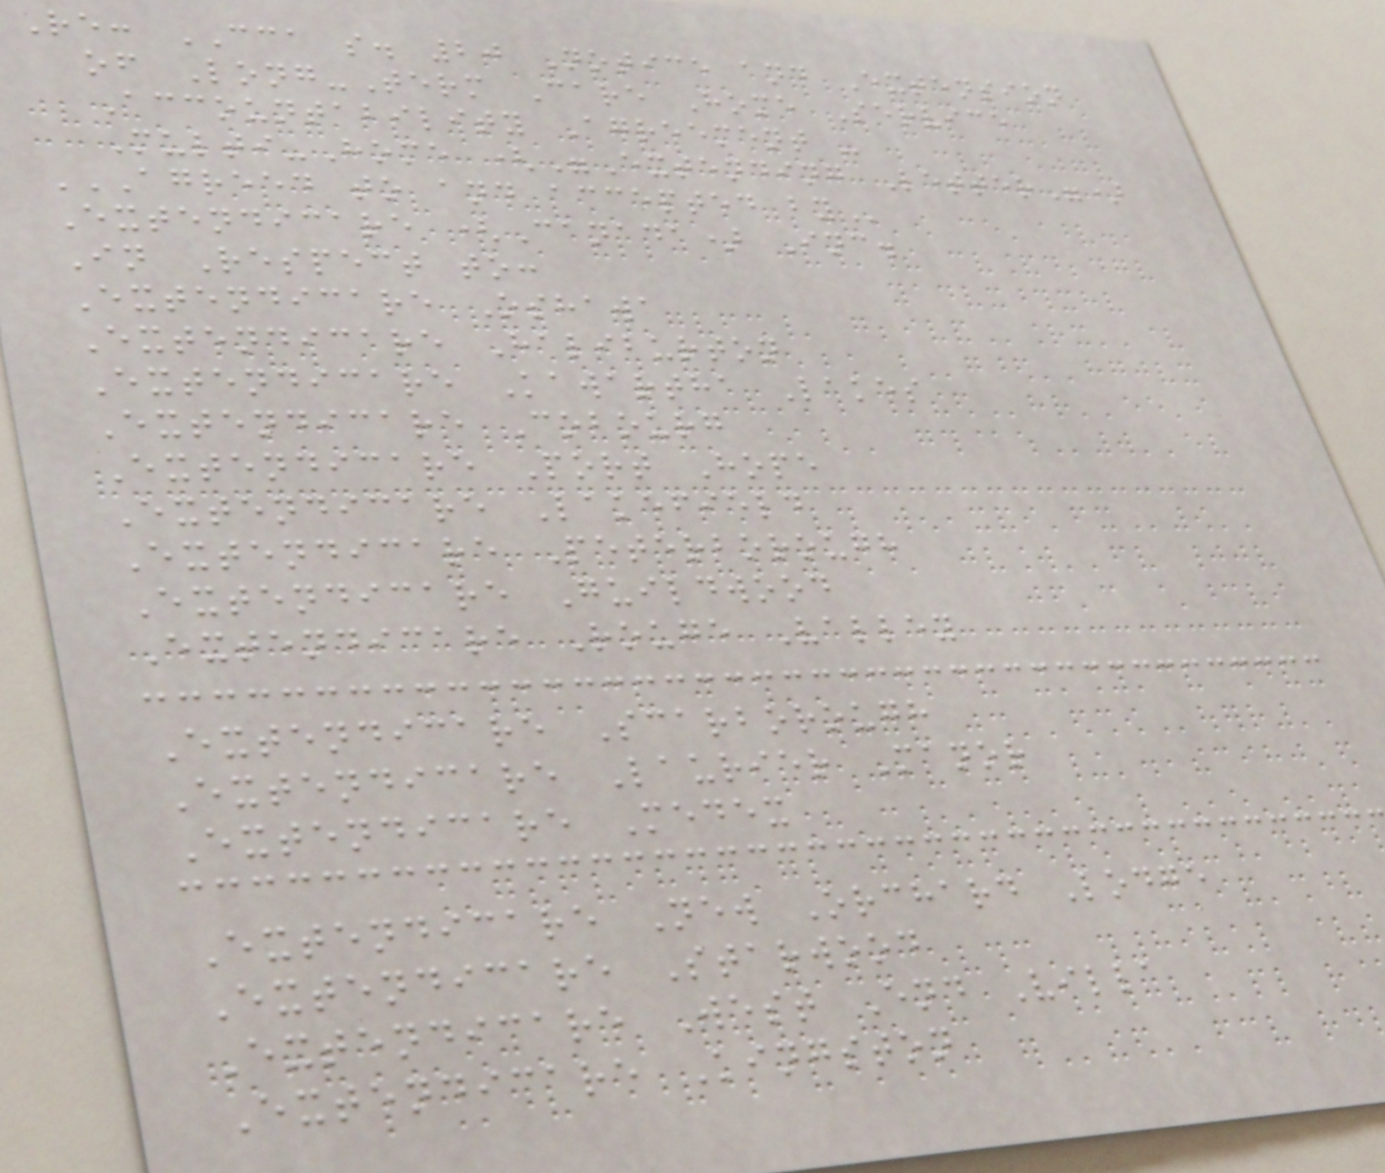Re: CCA s. 20 Notice and Extension
of Long-Term Care Home Service
Accountability Agreement -
Multi-Home ("Extending Letter")
AGREED TO AND ACCEPTED BY
Extendicare (Canada) Inc.
In Respect to:
Extendicare Oshawa
Extendicare Haliburton
Extendicare Kawartha Lakes
Extendicare Cobourg
Extendicare Port Hope
Extendicare Lakefield
Extendicare Peterborough
Extendicare Guildwood
Extendicare Rouge Valley
Extendicare Scarborough
Extendicare Laurier Manor
Extendicare Medex
Extendicare New Orchard Lodge
Extendicare Starwood
Extendicare West End Villa
Extendicare Kingston
